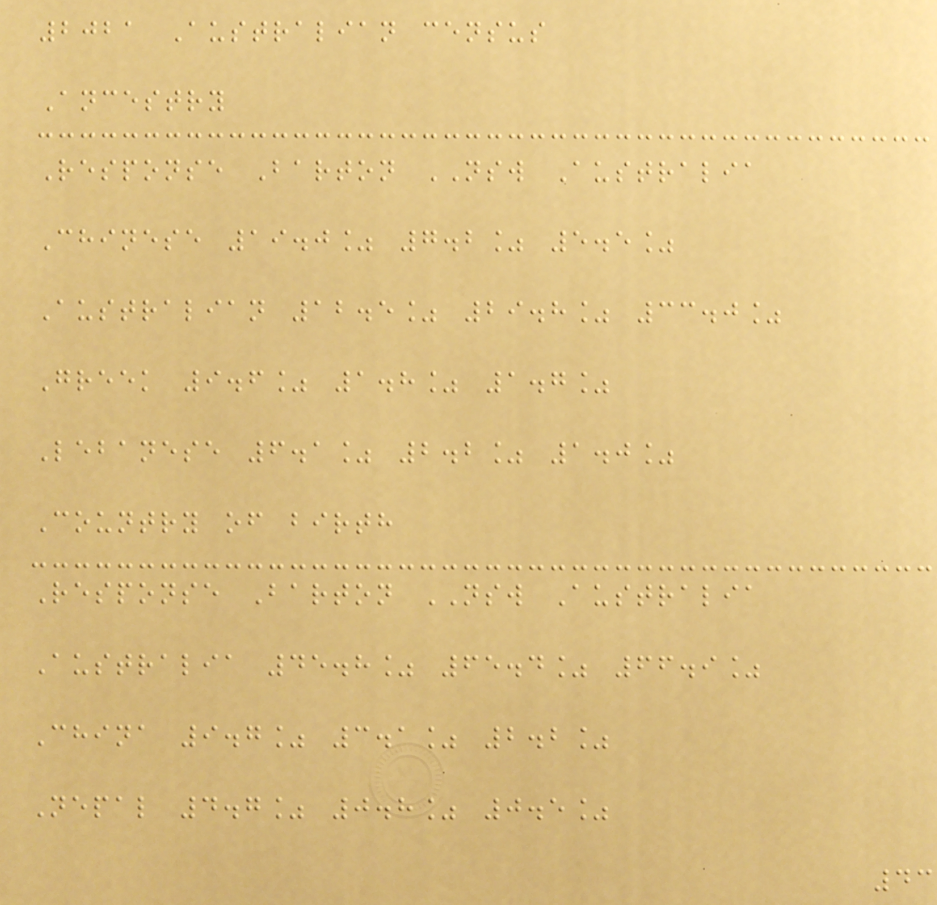2021 Australian census
Ancestry
Response Barton NSW Australia
Chinese 19.0% 7.2% 5.5%
Australian 12.5% 29.8% 33.0%
Greek 9.6% 1.8% 1.7%
Lebanese 6.1% 2.2% 1.0%
Country of birth
Response Barton NSW Australia
Australia 45.8% 65.4% 66.9%
China 9.7% 3.1% 2.2%
Nepal 4.7% 0.8% 0.5%
43
